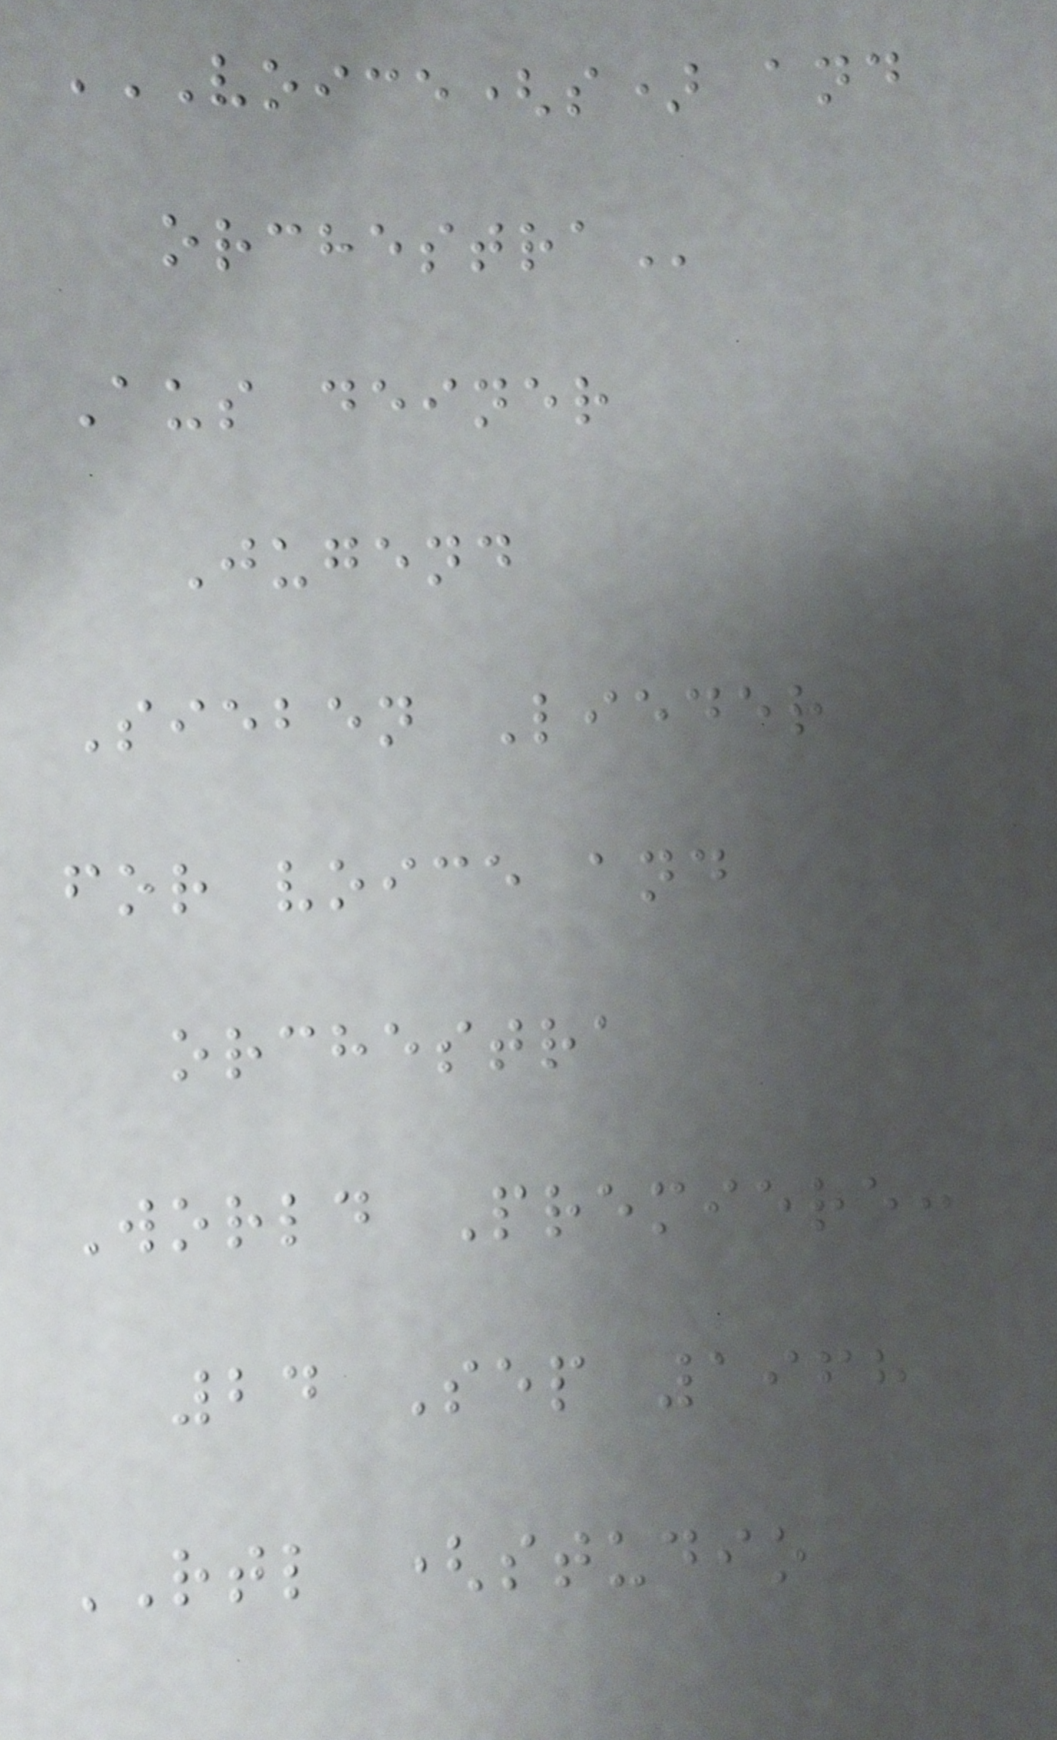VOICE(S) AND
ORCHESTRA
Aus deiner
Jugend
Sieben Lieder
for voice and
orchestra
World Premiere:
24 Sep 1968
RTL (studio
